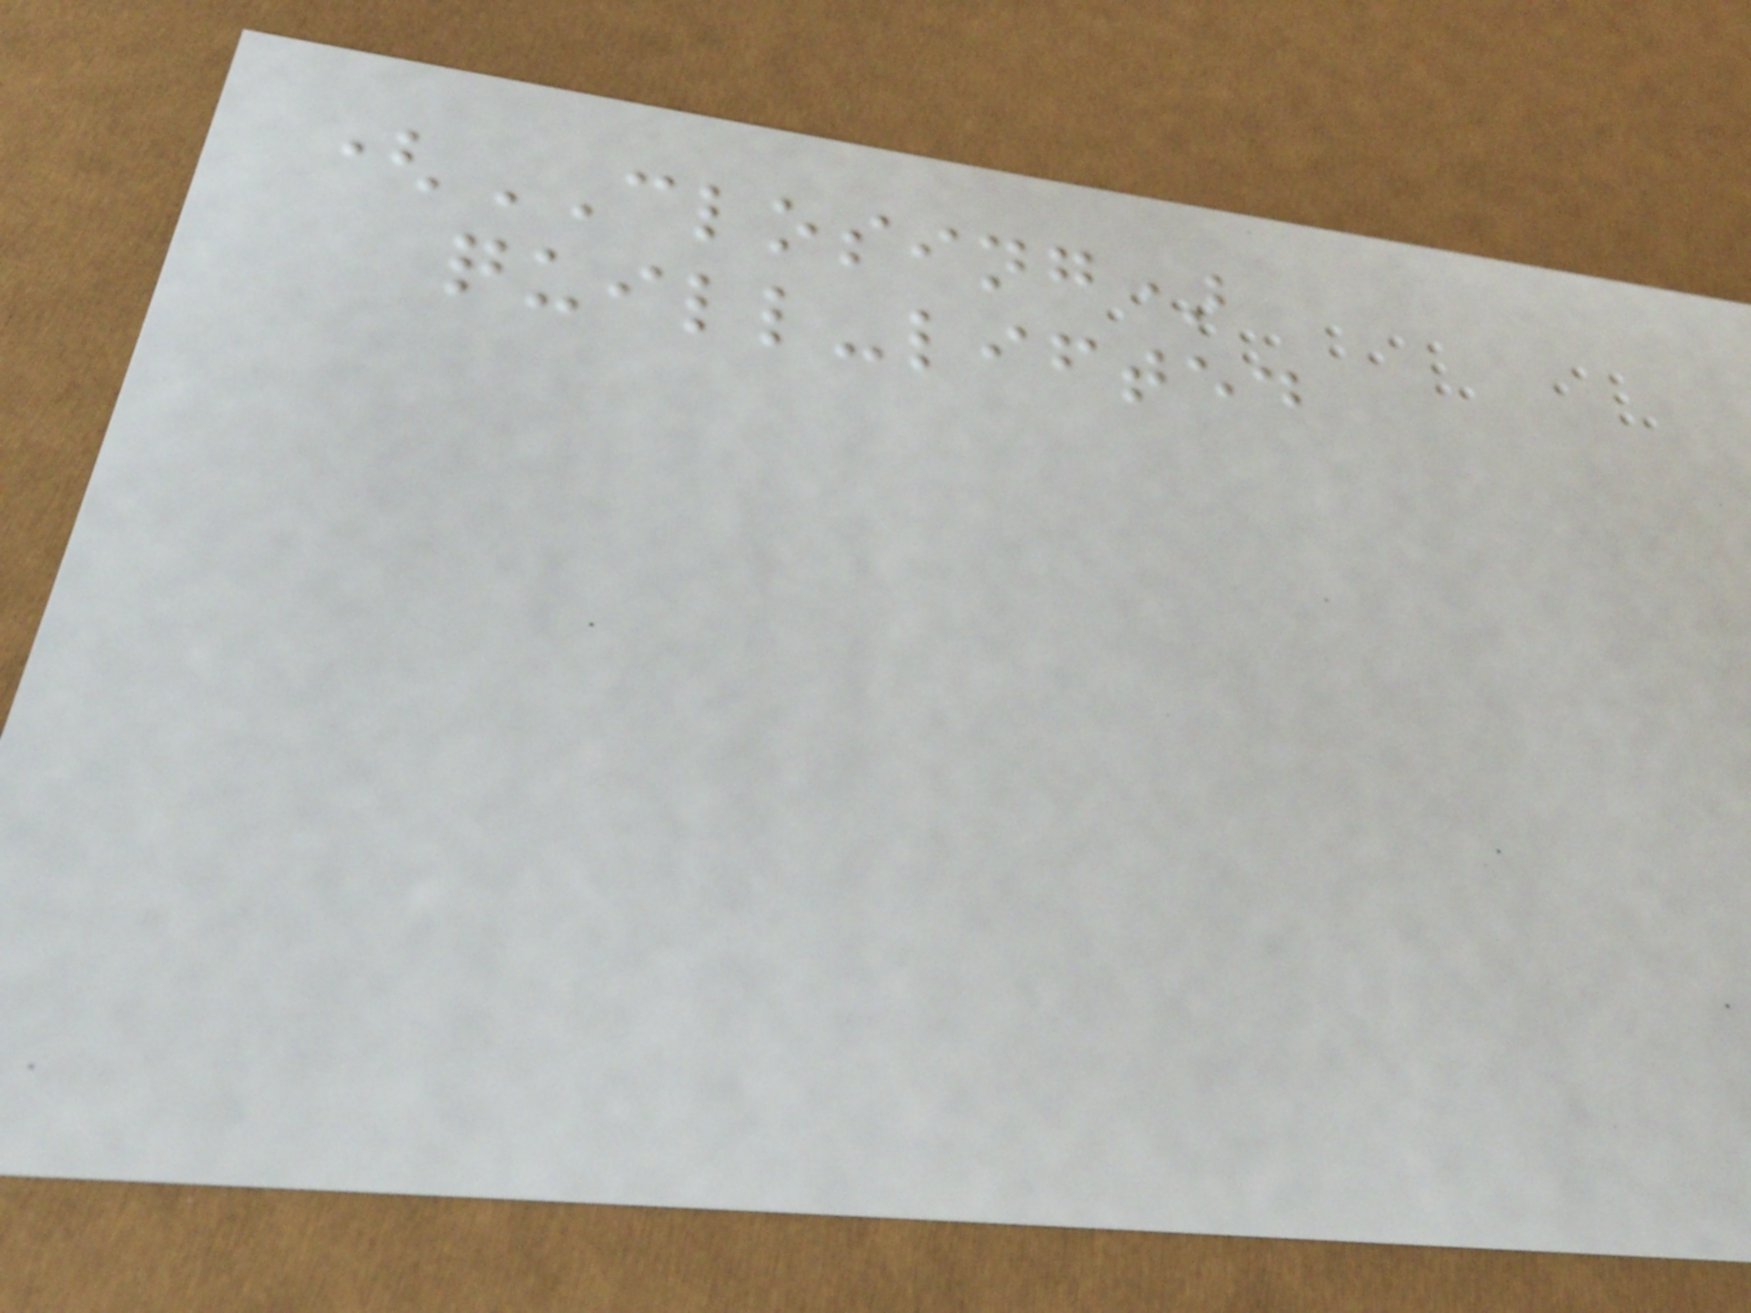(CLOSING)
quill-lifted
